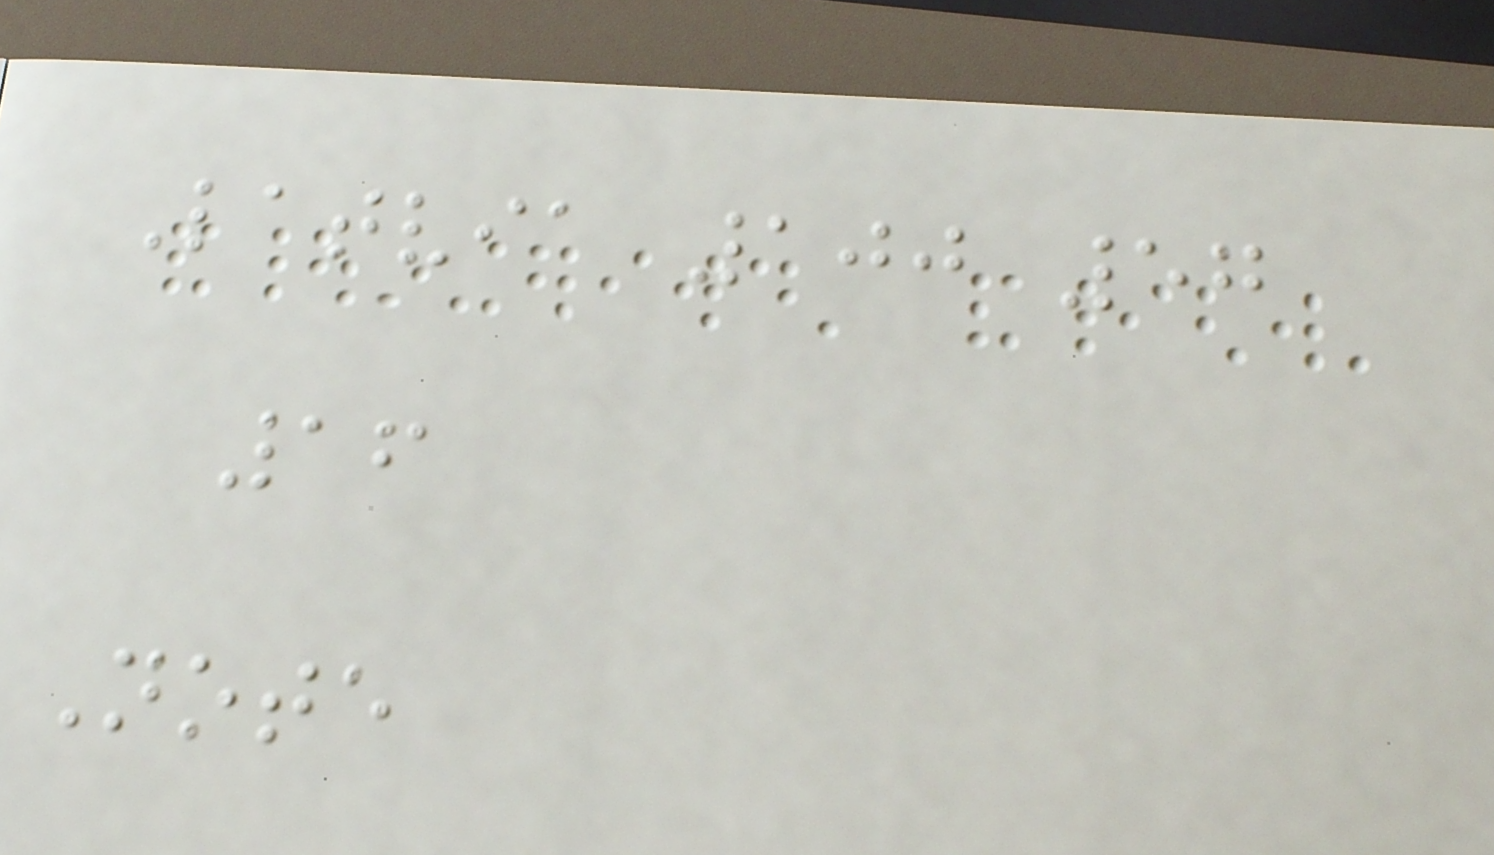Latvia 100 57
16
Note
